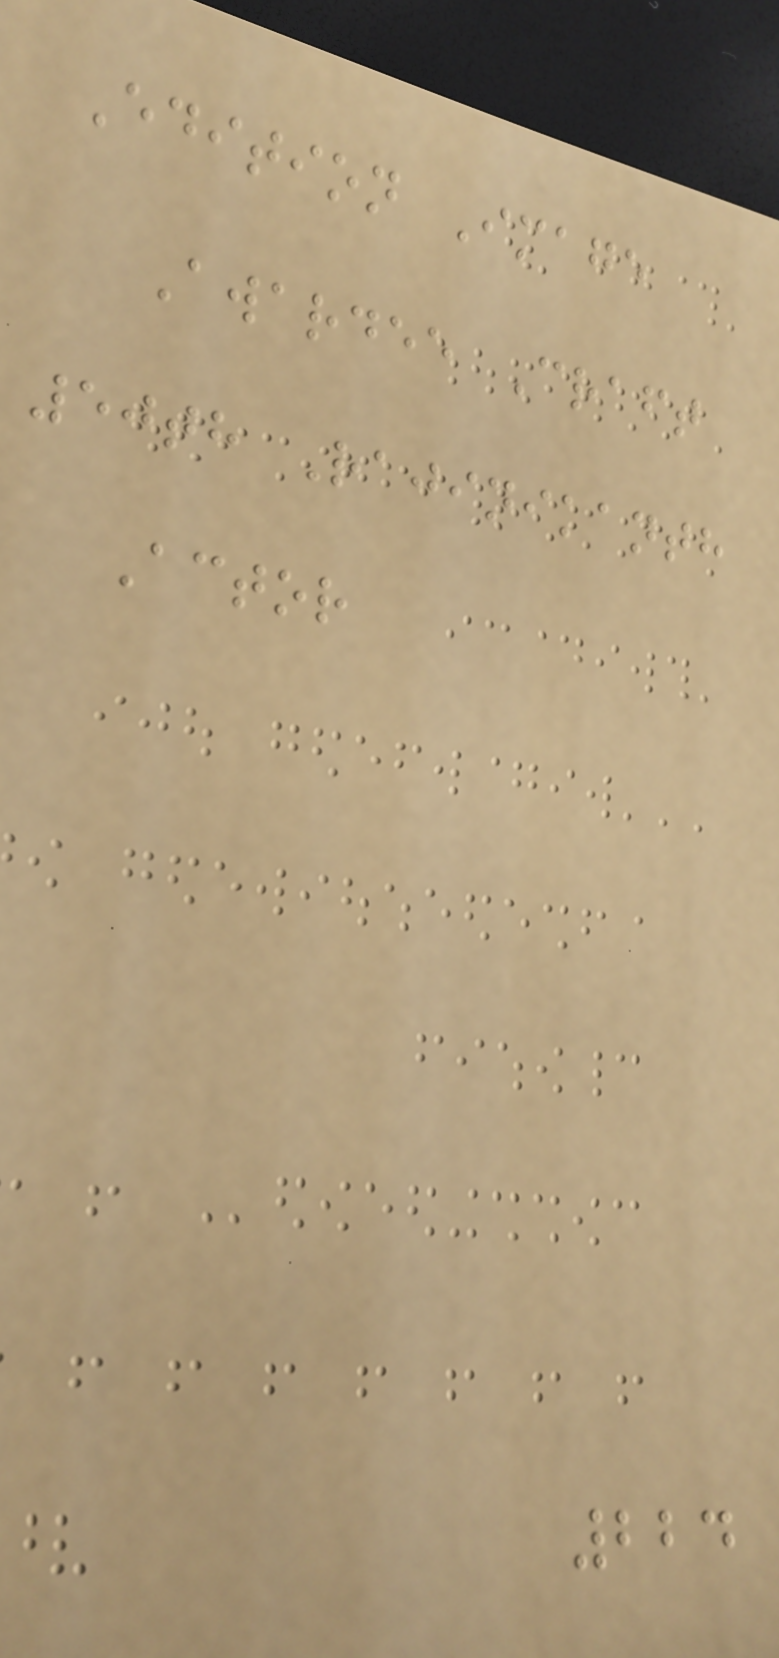Edition Image
Awardee Craft
50th Rajinikanth
Actor
224
